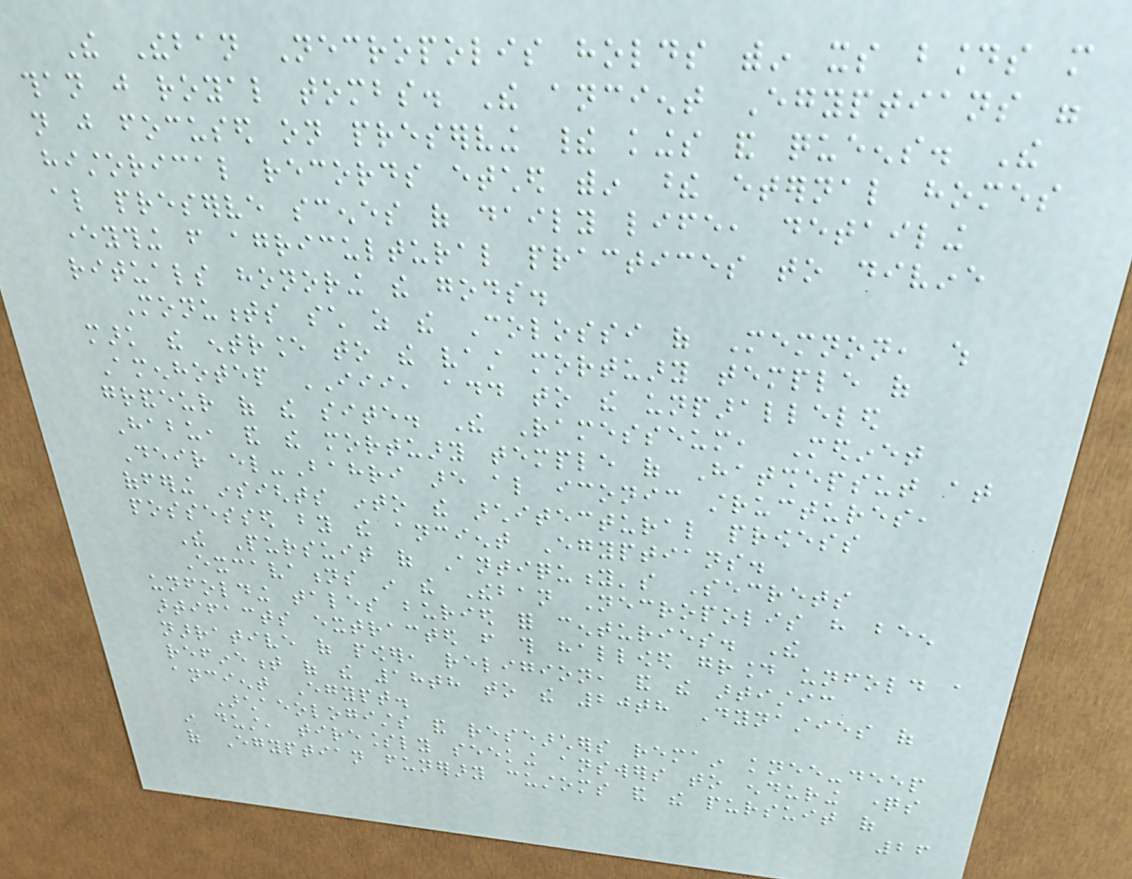The Theban Necropolis holds within its bounds more
than just royal tombs. The ancient Egyptians were
not just focused on preserving their kings and queens. The
historical records etched within these eternal homes
also preserve scenes of daily life, detailing
everything from agricultural practices to divine
rituals honoring the gods.
Monuments such as the Colossi of Memnon, which
mark the entrance to the vast mortuary temple of
Amenhotep III, add to the unparalleled
grandeur of the site. The Ramesseum, Medinet
Habu, and the mortuary temple of Hatshepsut at
Deir el-Bahri are also iconic structures,
offering insights into the architectural prowess
possessed by the ancient Egyptians.
The Pursuit of Antiquity's Secrets
Excavations in the Theban Necropolis have been
unfolding tales buried for centuries. The
artifacts extracted from this hallowed ground unfold a
narrative of power, religion, and the artistic
refinement of the 18th to the 20th Dynasties of
ancient Egypt.
Archaeologists and researchers remain knee-deep
in dust, tirelessly seeking answers to enduring questions
of Egyptian funerary customs and the pursuit of
26
